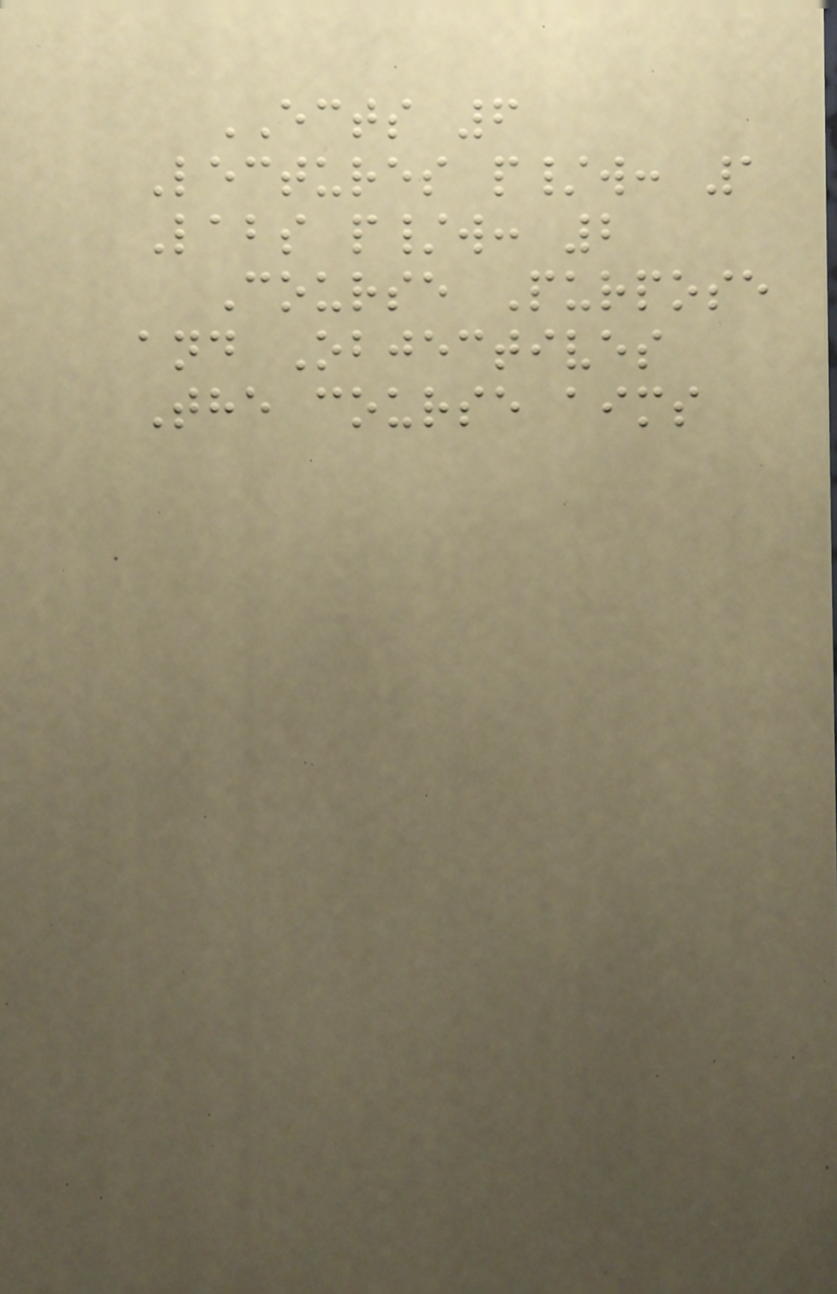ECTS 6
Lectures p/w: 1
Labs p/w: 2
Course Purpose
and Objectives
The course aims
